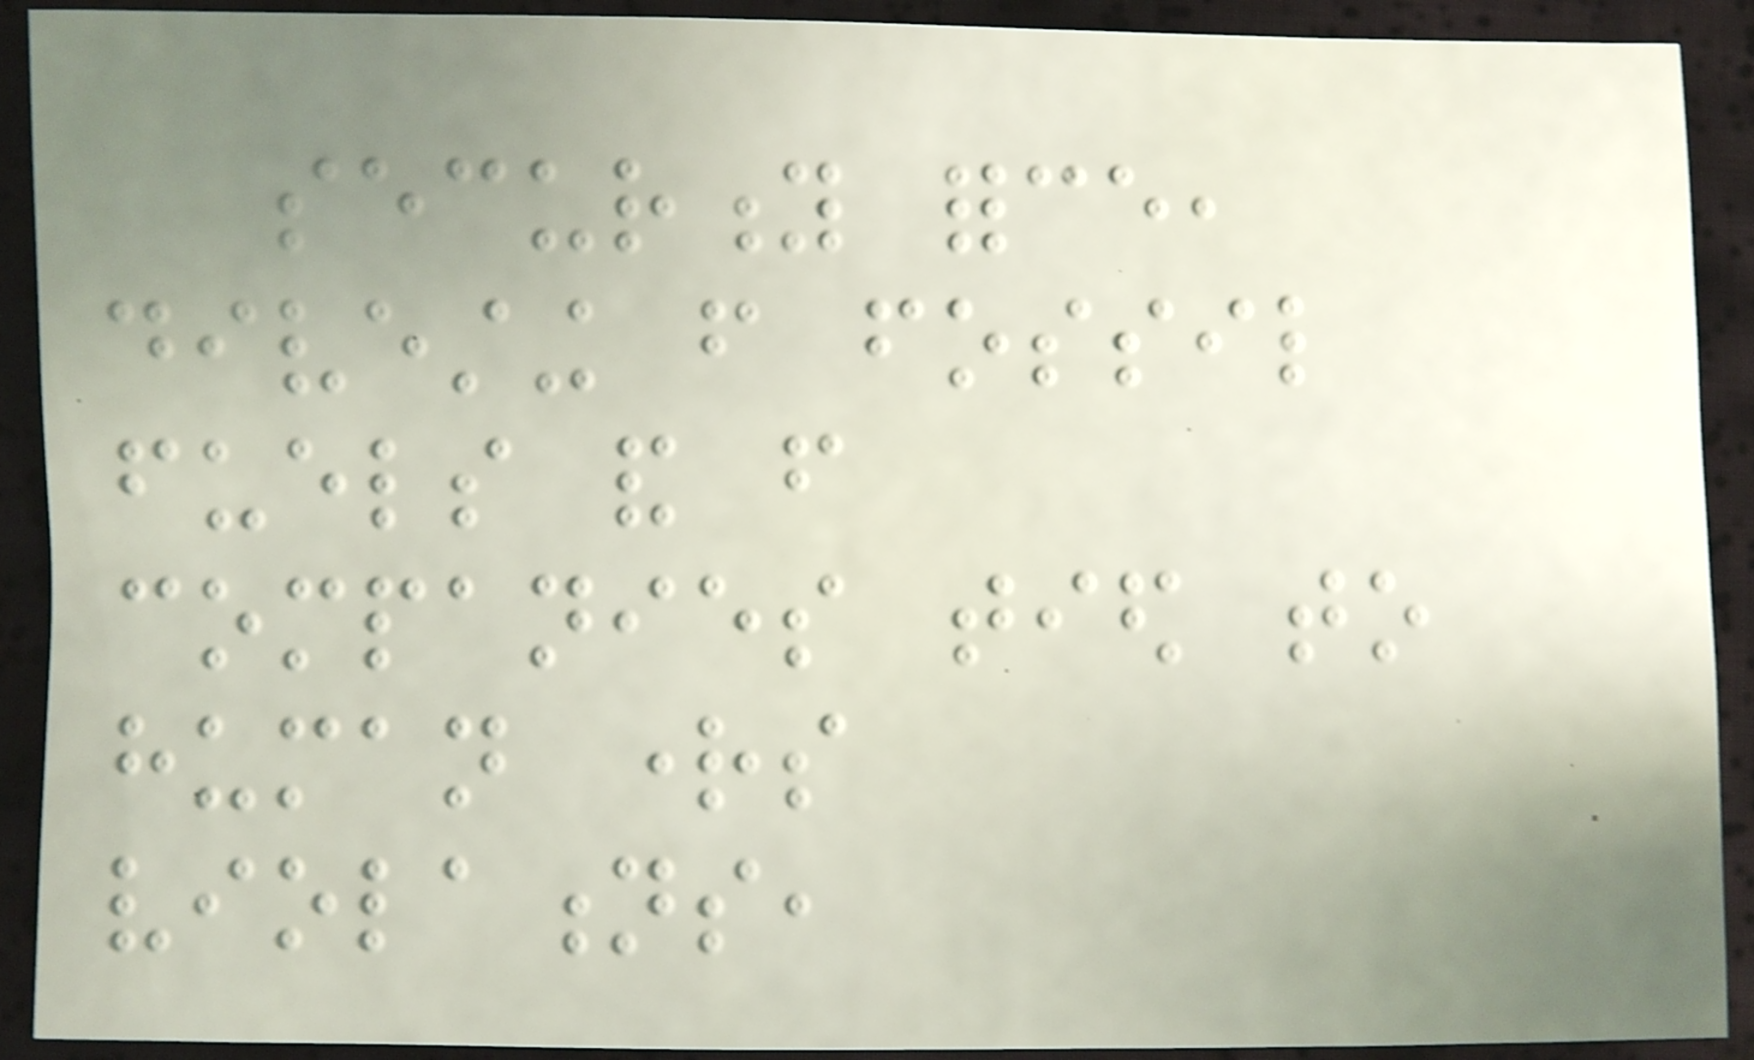security force,
divesting from fossil
fuels and from
companies tied to
human rights
violations,
